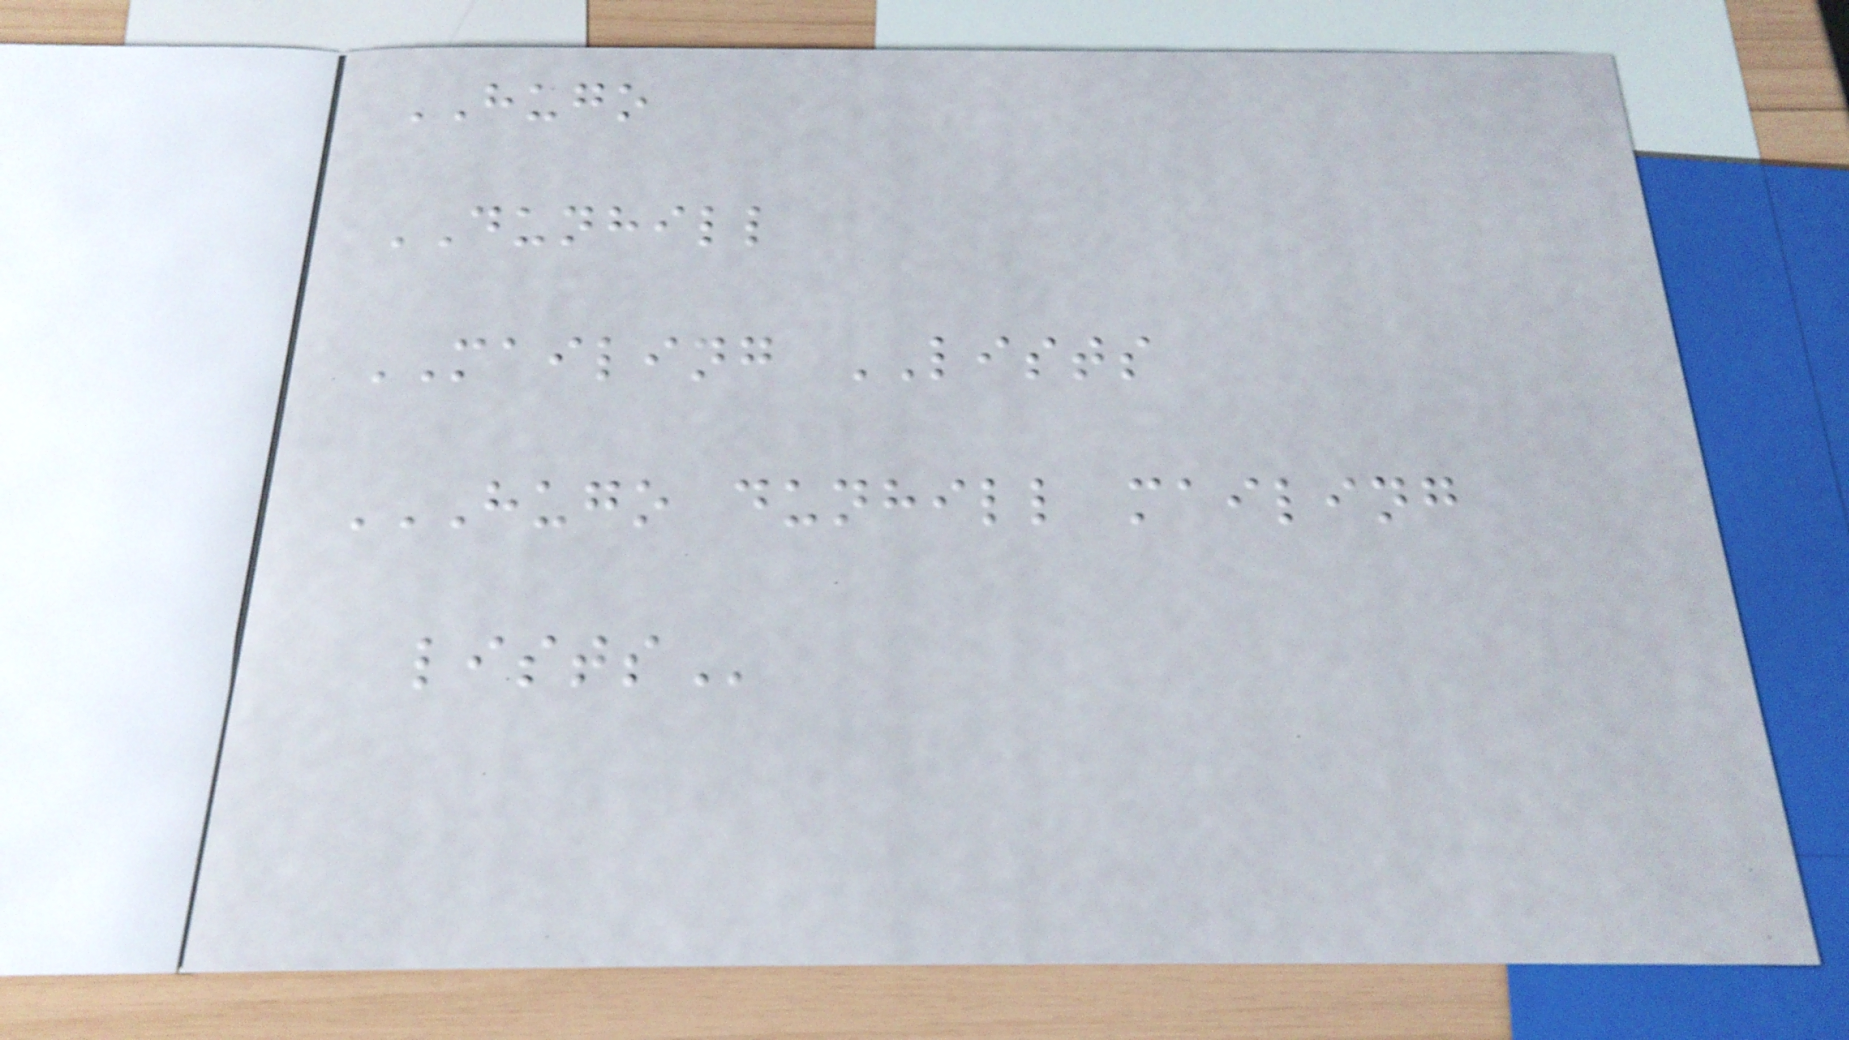HUGO
DUNHILL
MAILING LISTS
HUGO DUNHILL MAILING
LISTS
